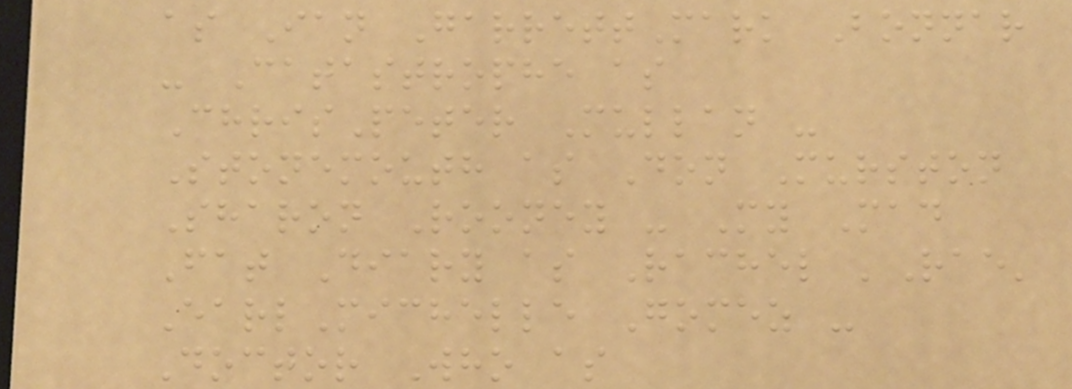as Ian GarrettMark Bonnar
- Catastrophe as
ChrisPeter Mullan -
Stonemouth as Don Murston
Sharon Rooney - My Mad
Fat Diary as Rachel 'Rae'
EarlMichelle Gomez -
Doctor Who as
